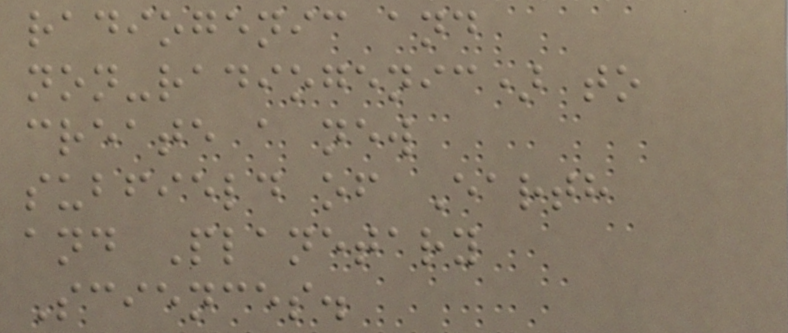radiogenic and
non-radiogenic) to
create a new
subfield of Earth
and Planetary
Sciences.
